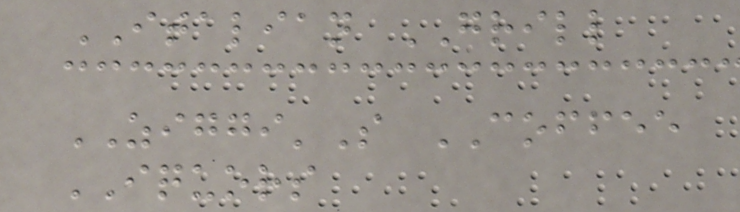ITALIAN GRILL
ZIGGI'S COFFEE
IQUORS
